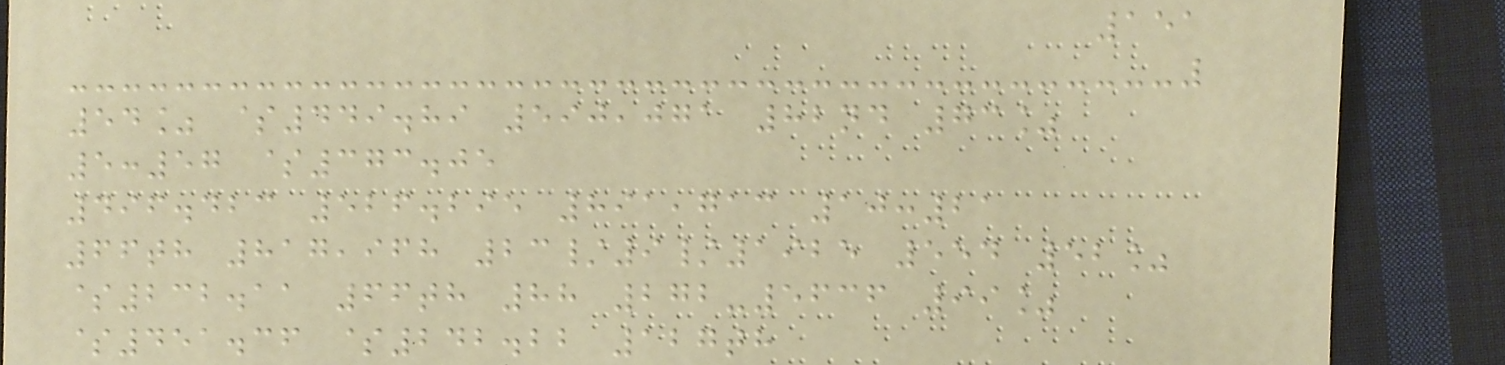151
54% $449.89 590,071 82nd 73%
5:57 $373.05
496.423 526.295 891,713 10:21
66th 817,968 23/9/1925 554 52%
$232.11 66th 88 272-5636 99%
$451.36 $242.22 127th
